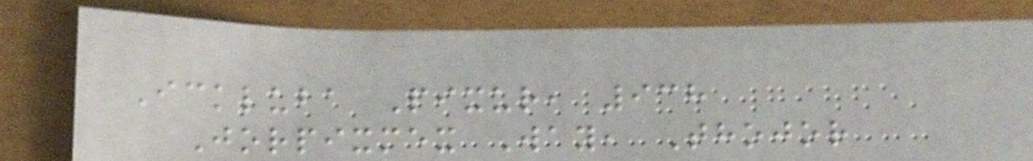Ickluba Pixur, 938
Jorpixmex Way, Thojor
